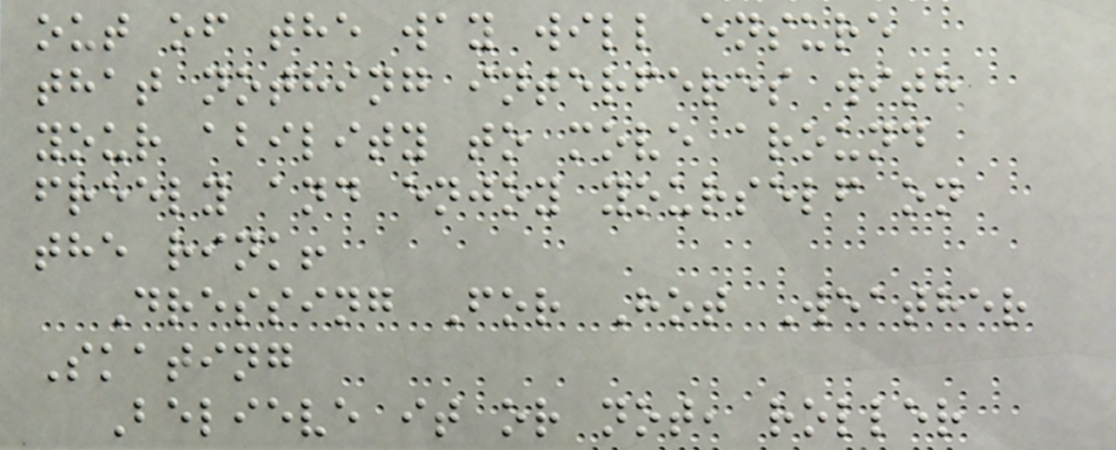out of the way will ensure
that nothing interferes with
your ability to move around
freely and enjoy yourself on
the rink!
Dressing For Hot Weather
Skating
Believe it or not, roller
